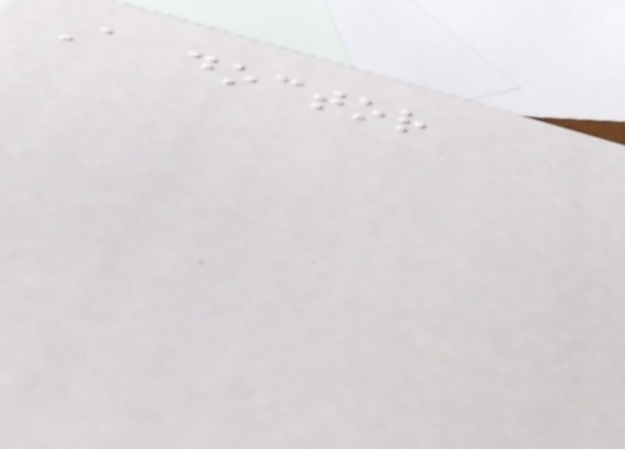A doctor
